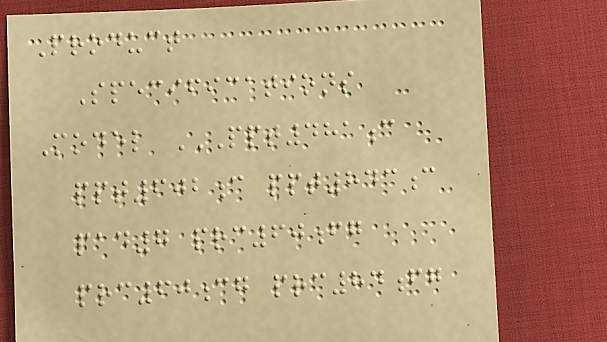Product
Specifications
Model PPT481C
PPT602C PPT843C
PAD7 PRC60FG
PRC60CG PRC84FG
